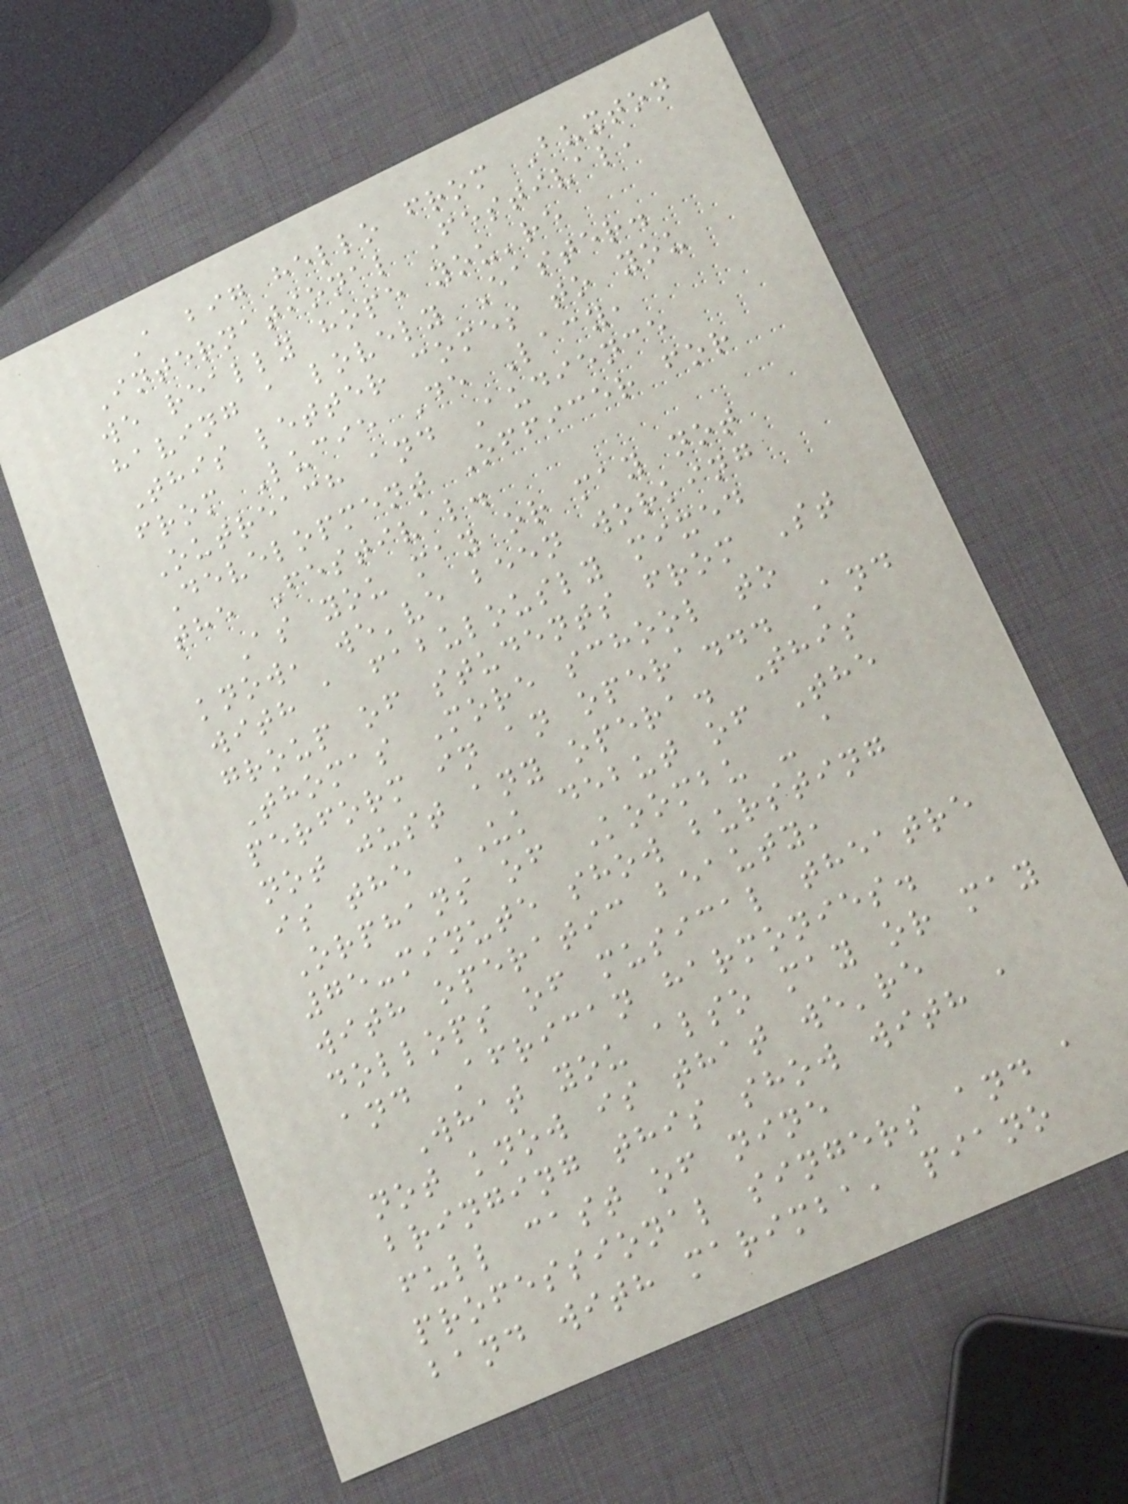A big hello from Buxton
International Festival,
we really hope you're
having a lovely Easter.
This letter comes to you
from Lucie De Lacy,
Outreach and Audience
Development Officer for
the Festival.
As you may or may not
know, we've been working
with a fabulously mixed
group of students from St
Thomas More school to
perform in an opera... And
not just any opera. This
is the UK debut of The
Orphans of Koombu - a
75-minute show bursting
with operatic beauty,
dollops of musical theatre
and African harmonies.
What you also may or may
not know is that we're
bringing this show with a
full cast of nine
professional singers and a
band with marimba, piano
